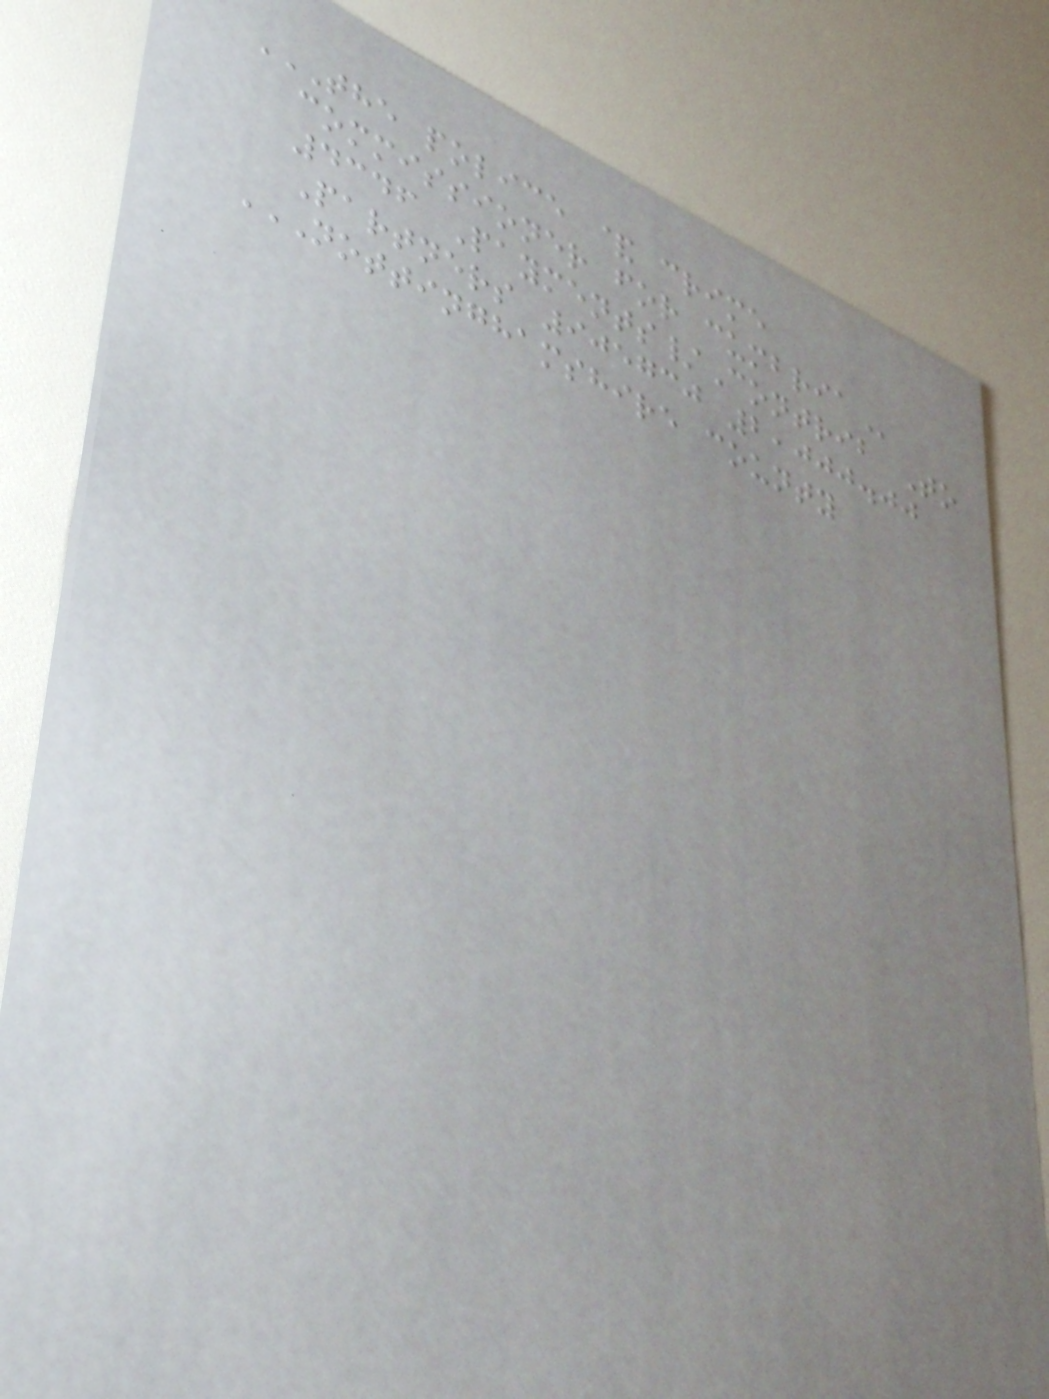THE POLICE & CRIME
COMMISSIONER FOR CUMBRIA
4346 Payments/Contrib To
Partners 905730 2,000.00
NOTTINGHAMSHIRE COUNTY
